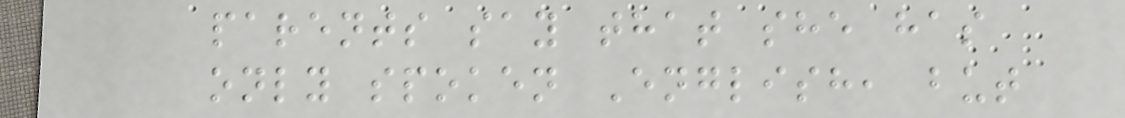parents say that she has
only spoken English, but
